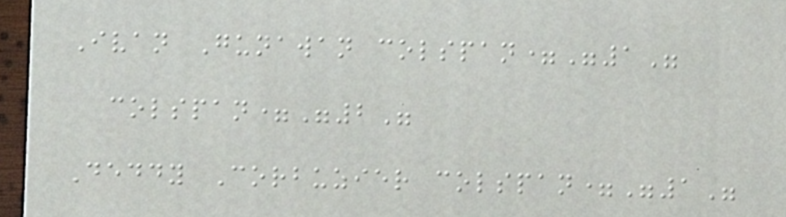Ivan Gunawan colspan="1"
colspan="2"
Deddy Corbuzier colspan="1"
